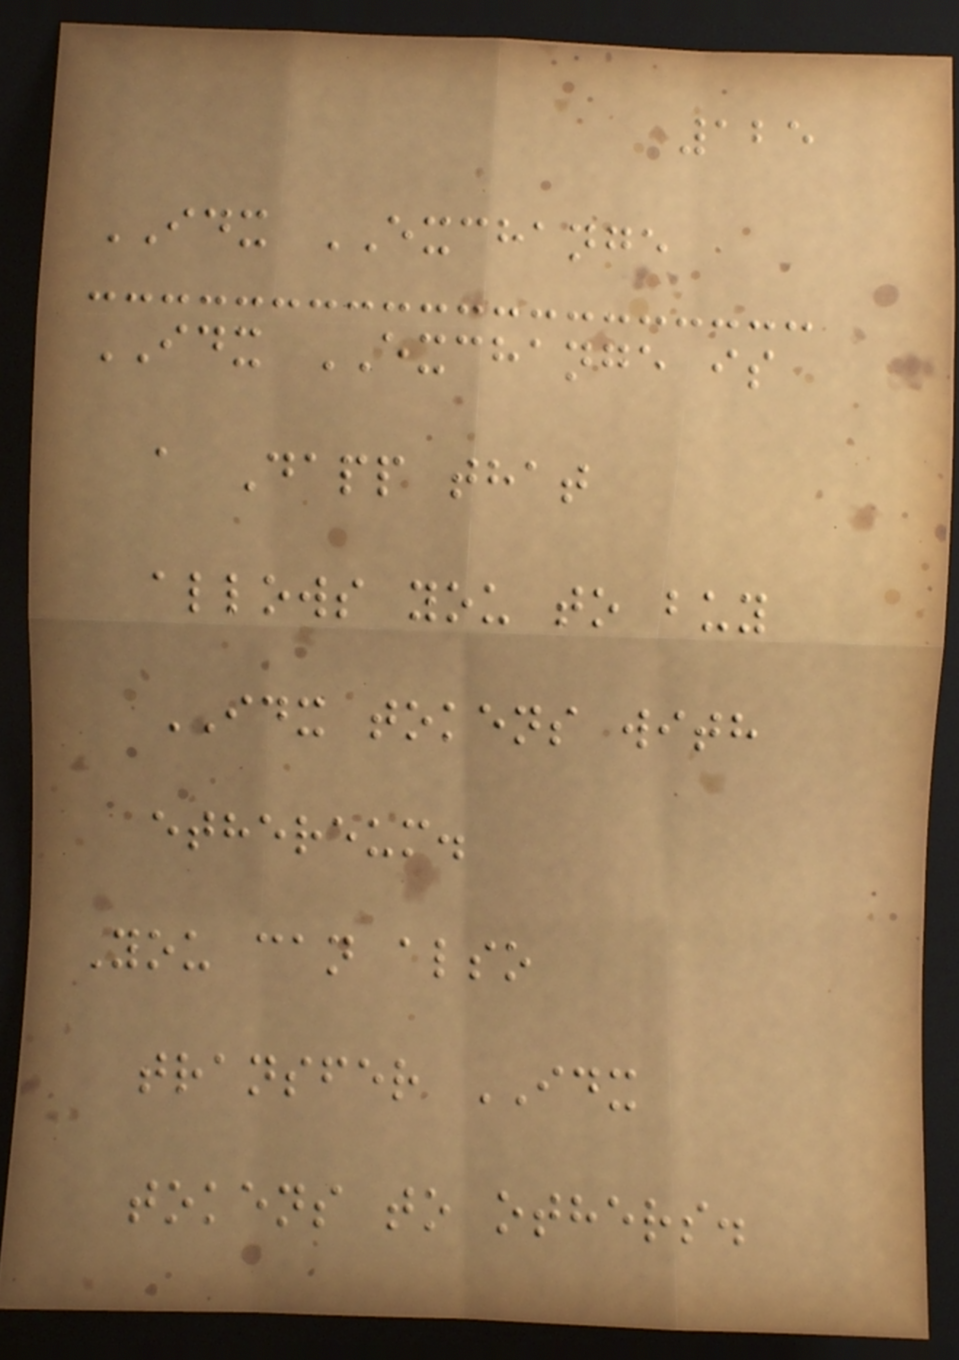125
IDX EXCHANGE
IDX EXCHANGE is
a Dapp that
allows you to buy
IDX tokens with
ethereum.
You can also
transfer IDX
tokens to others.
